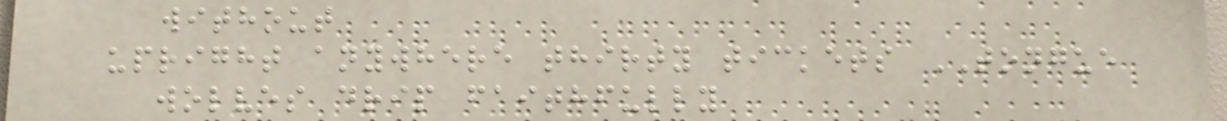without
upright anywhere thirty tickets TONGUE
wolves drip faithfully
